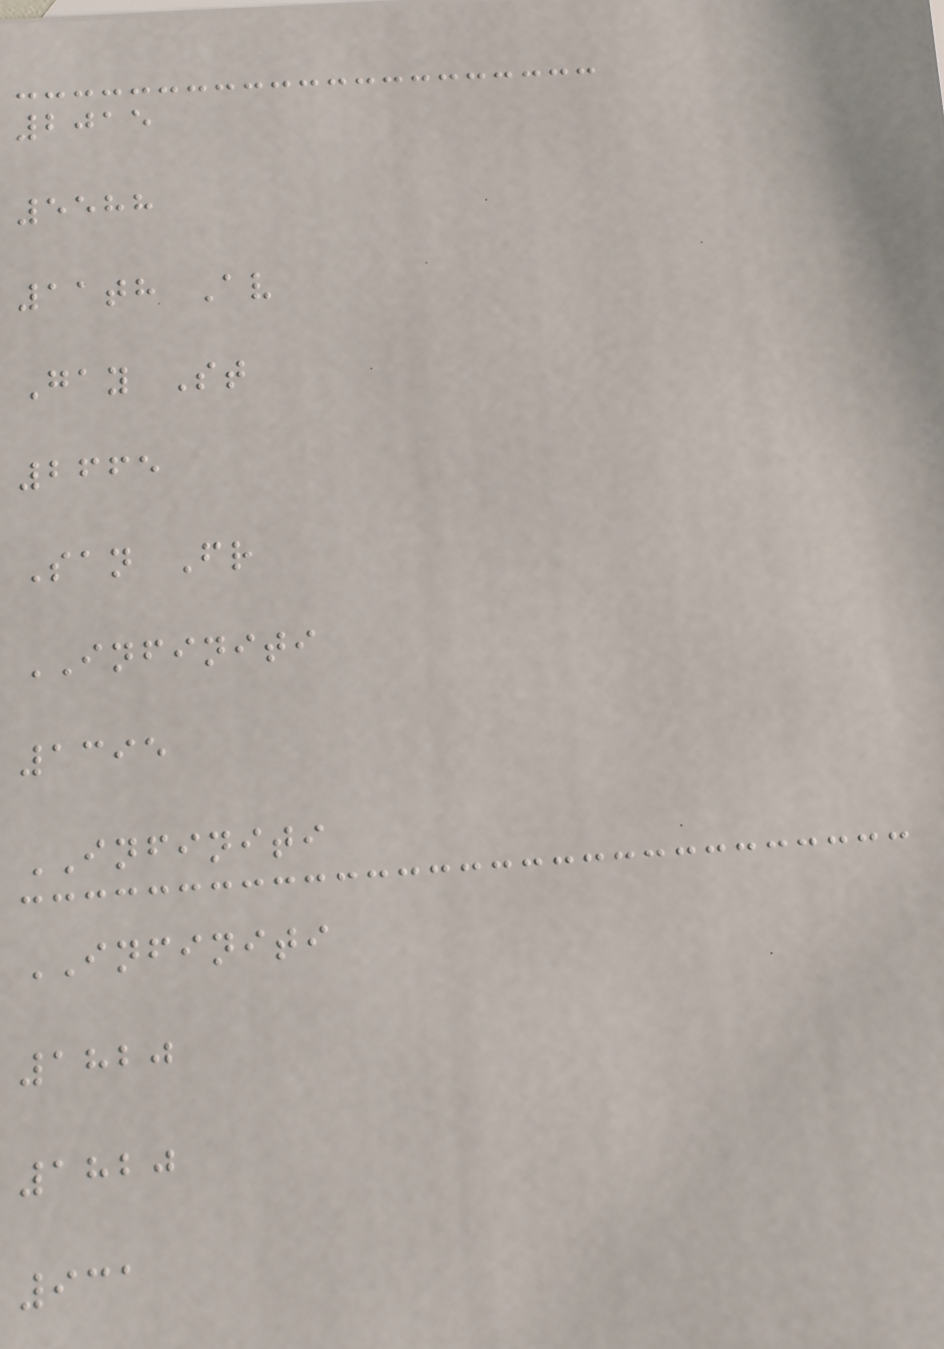2015
5588
11th Av
Gay St
2665
San Fr
INFINITI
1395
INFINITI
INFINITI
1820
1820
931
